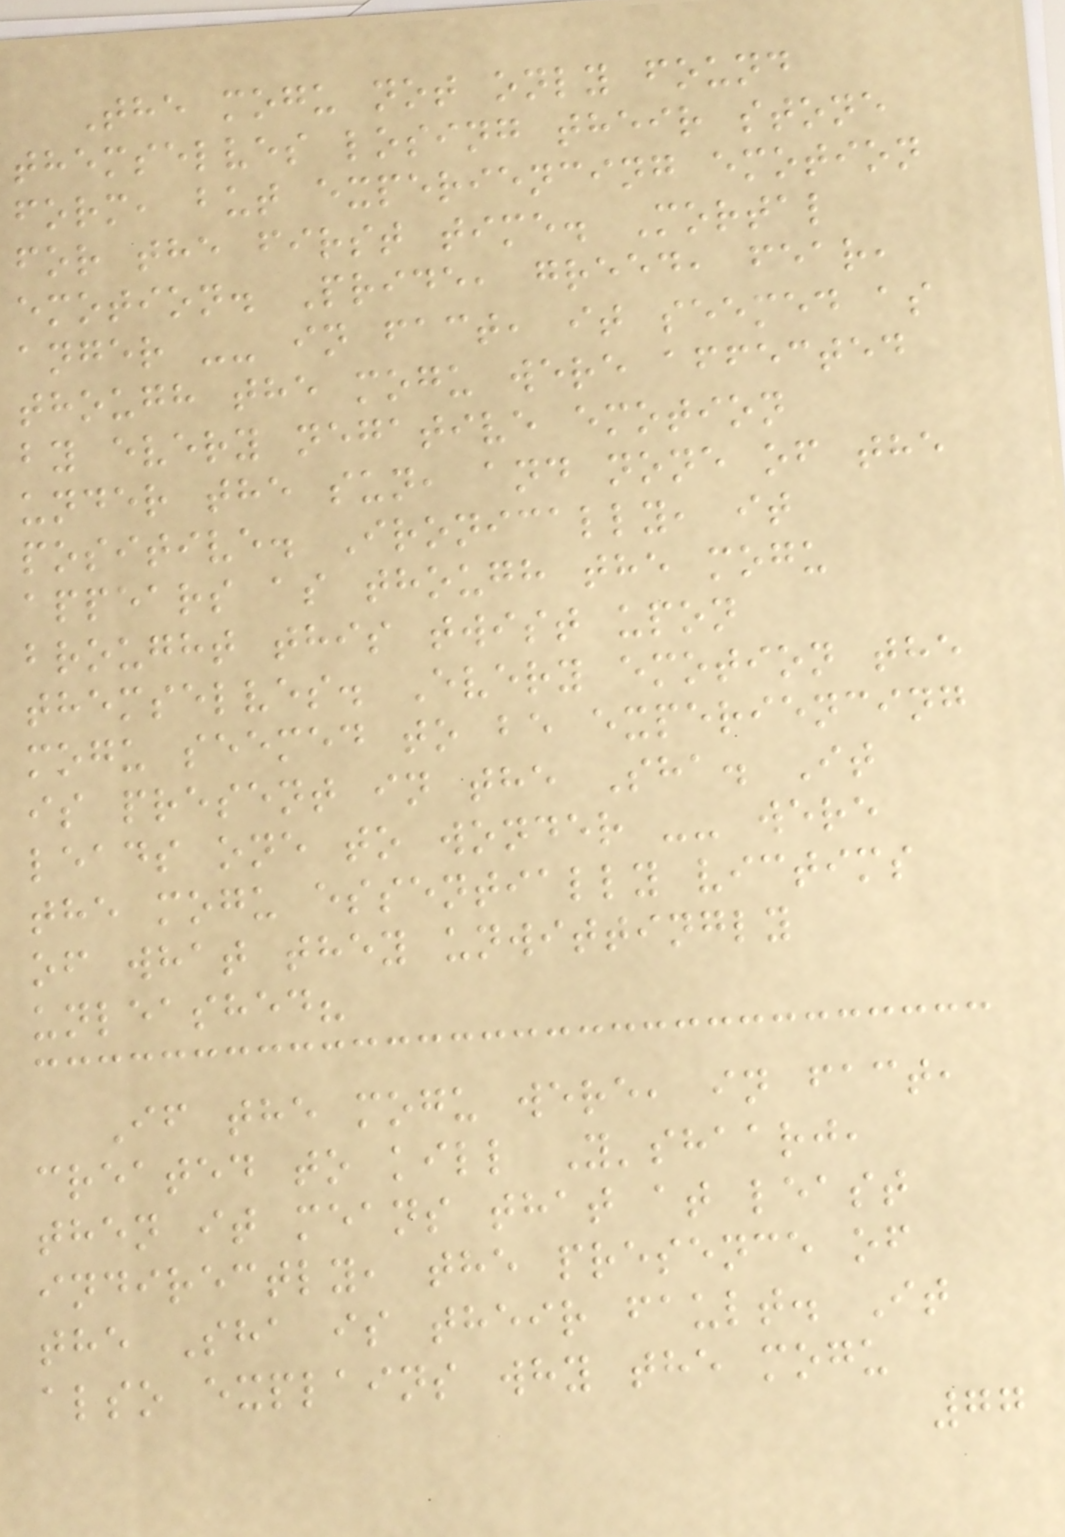The mogu not only found
themselves losing their stone
form, but experiencing emotion
for the first time. Mortal
emotion. Pride, greed, fear,
anger -- in fact, it seemed as
though the mogu were affected
by every negative emotion
under the sun, and none of the
positive. Ironically, it
appears as though the mogu
brought this twist upon
themselves. Every emotion the
mogu seemed to be experiencing
is present in the Sha. It
leads one to wonder -- were
the mogu essentially victims
of what they unwittingly
unleashed?
If the mogu were, in fact,
created to kill Y'shaarj,
then it means that at least
indirectly, the presence of
the Sha is their fault. It
also explains why the mogu
77
